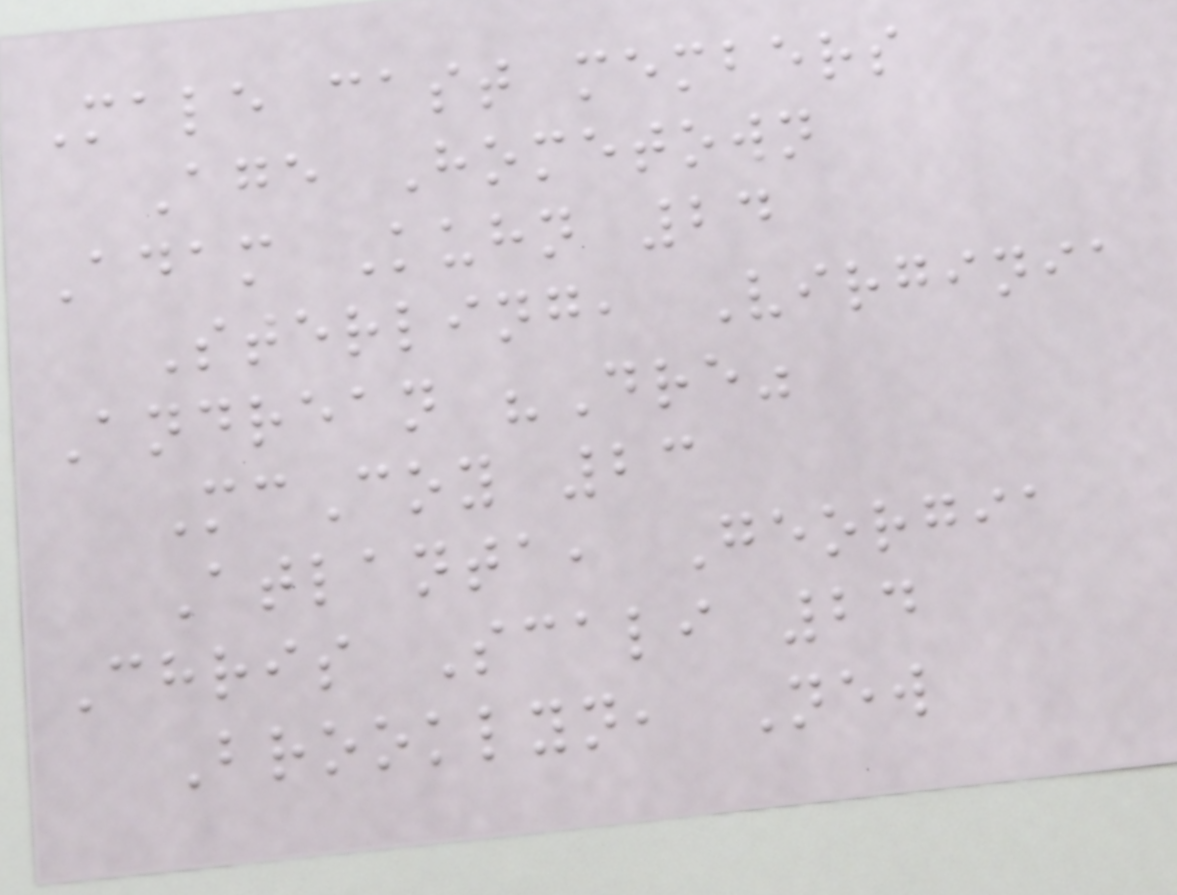Male cast members
Age Hometown
Adam Kuhn 24
Sterling, Virginia
Andrean "Dre"
McCoy 23
Atlanta, Georgia
Chris Scali 24
Brooklyn, New
